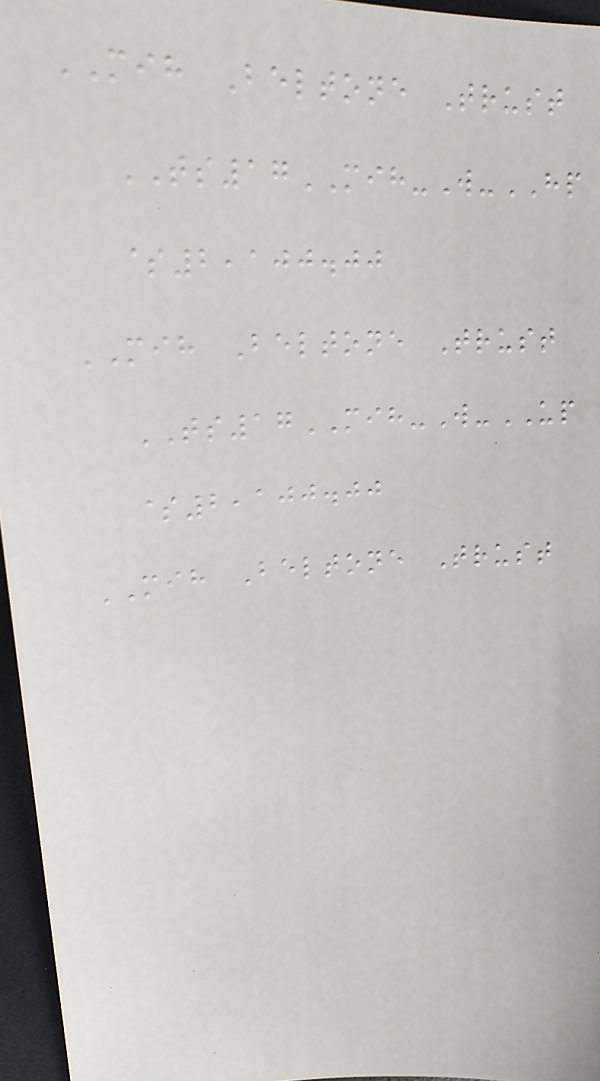MIH Beltone Trust
TS17MIH-W-HP
$2,100.00
MIH Beltone Trust
TS17MIH-W-UP
$2,100.00
MIH Beltone Trust
